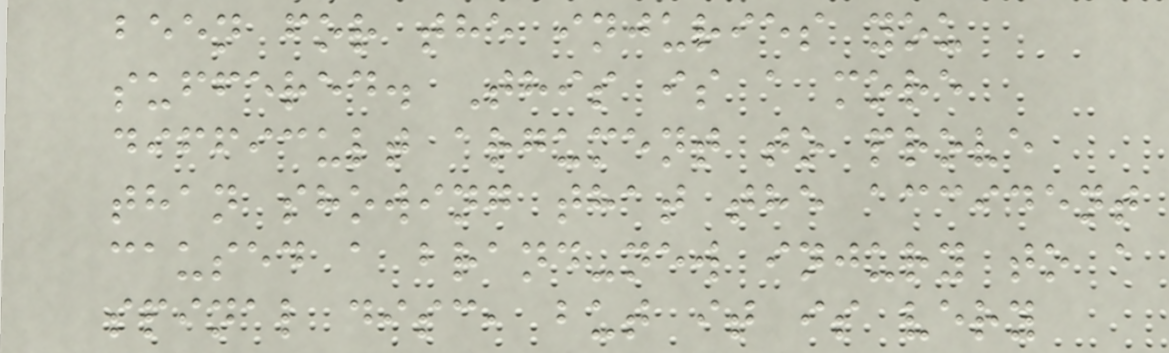been for the injuries you
suffered. This is a more
difficult argument to prove
than showing that the accident
caused a brand-new injury to a
spinal disc, but it is very
